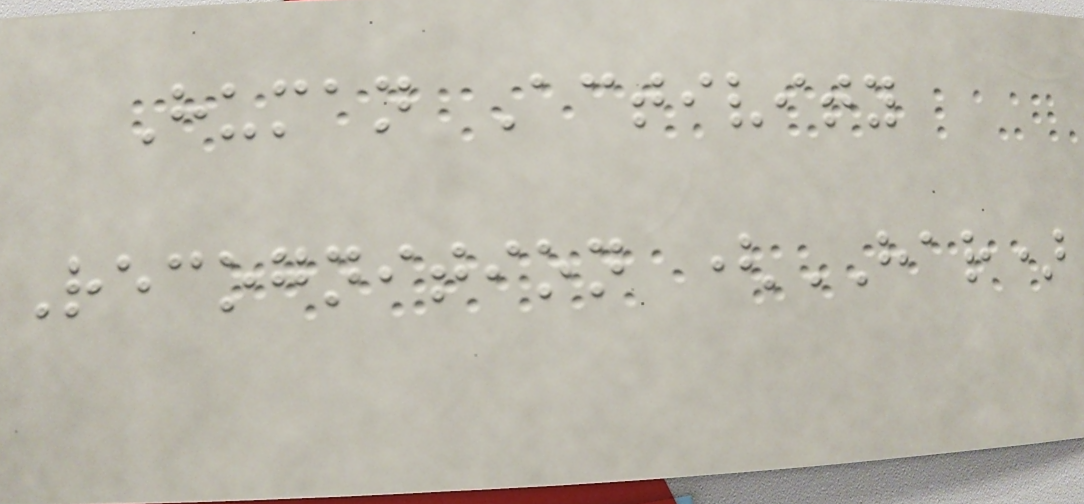Human Activity
Recognition (HAR)
